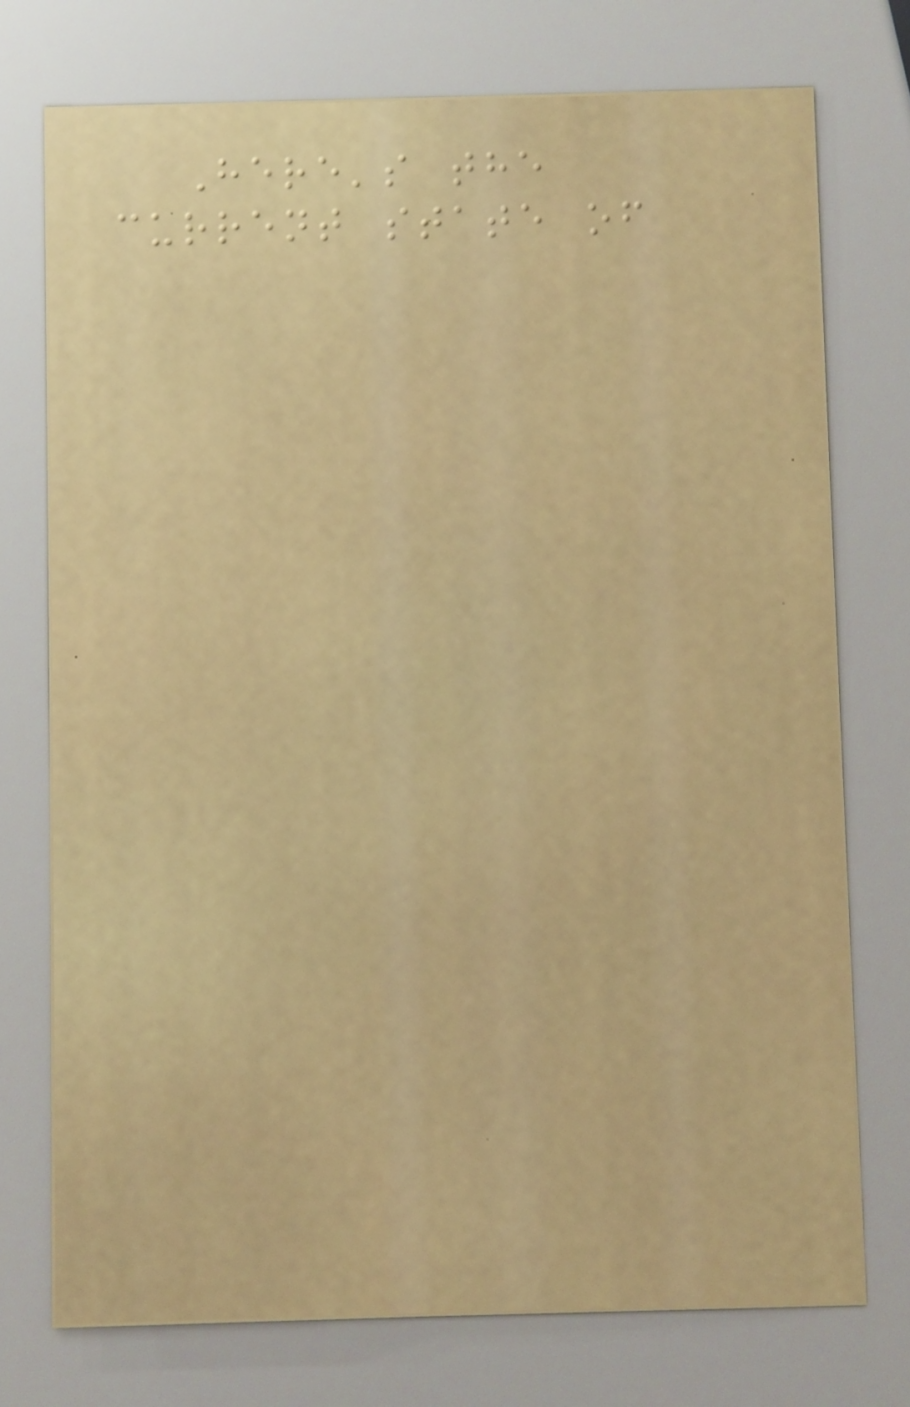Here's the
current state of
